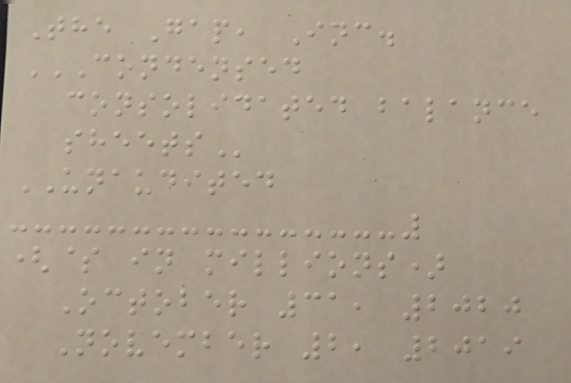The Gap, Inc.
CONDENSED
CONSOLIDATED BALANCE
SHEETS
UNAUDITED
($ in millions)
October 31, 2020
November 2, 2019
